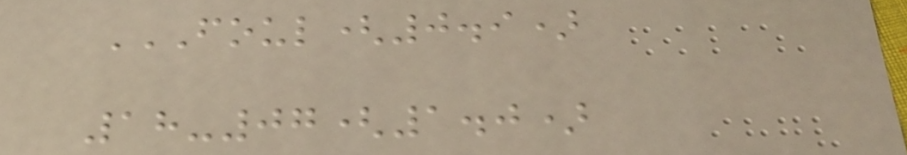FOUL(0.9)
18-07(1.0)
